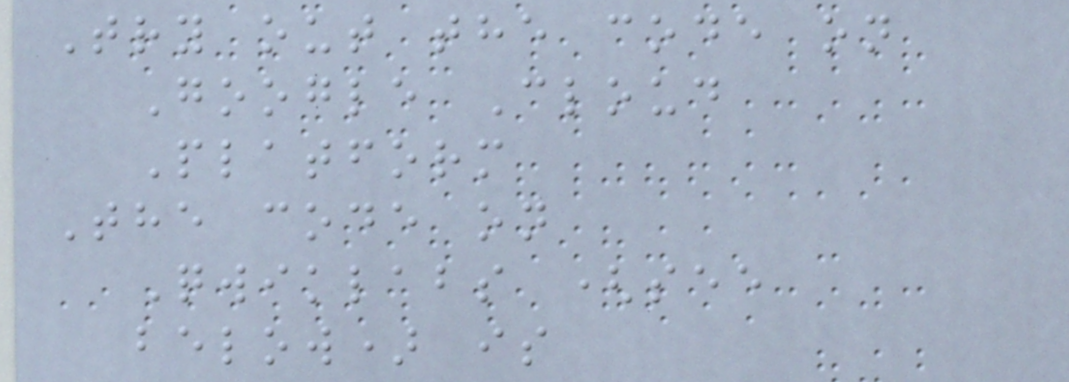Try out the code on
Google Cloud
Platform
The code on
Qwiklabs (see
below) is
